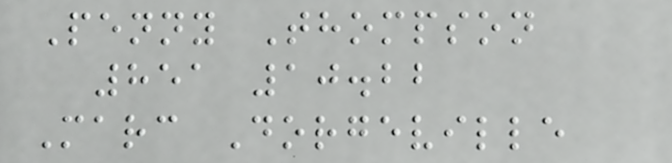Penny Thompson
851 10.22
Marc Dorgeville
